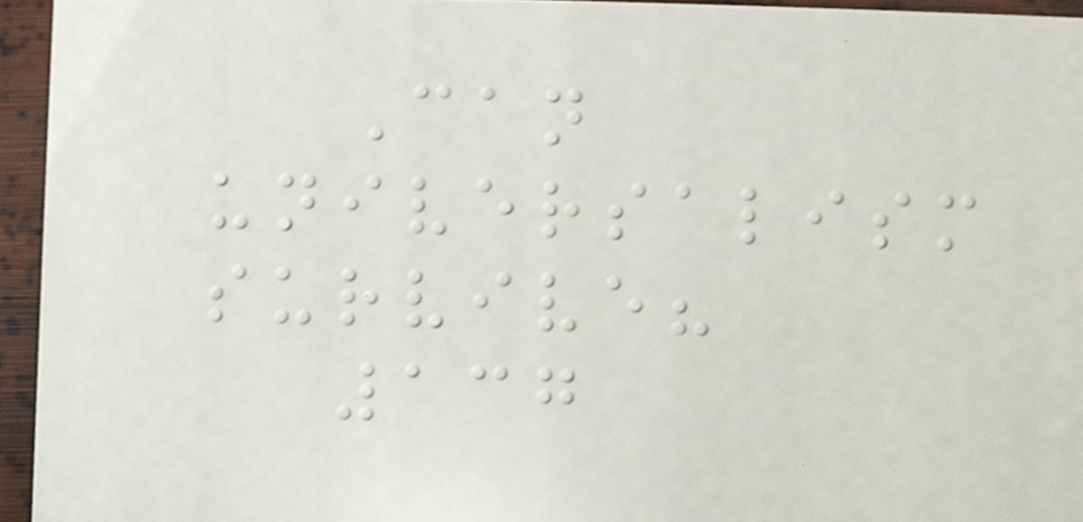Can
universalism
survive?
137
